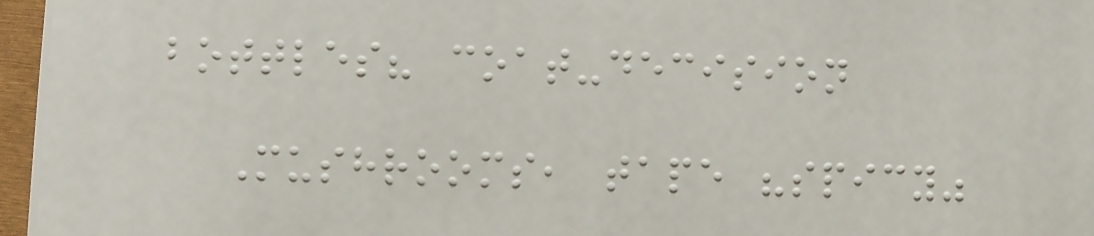bottles? coat-decision
Mushrooms, tape "spicy"
